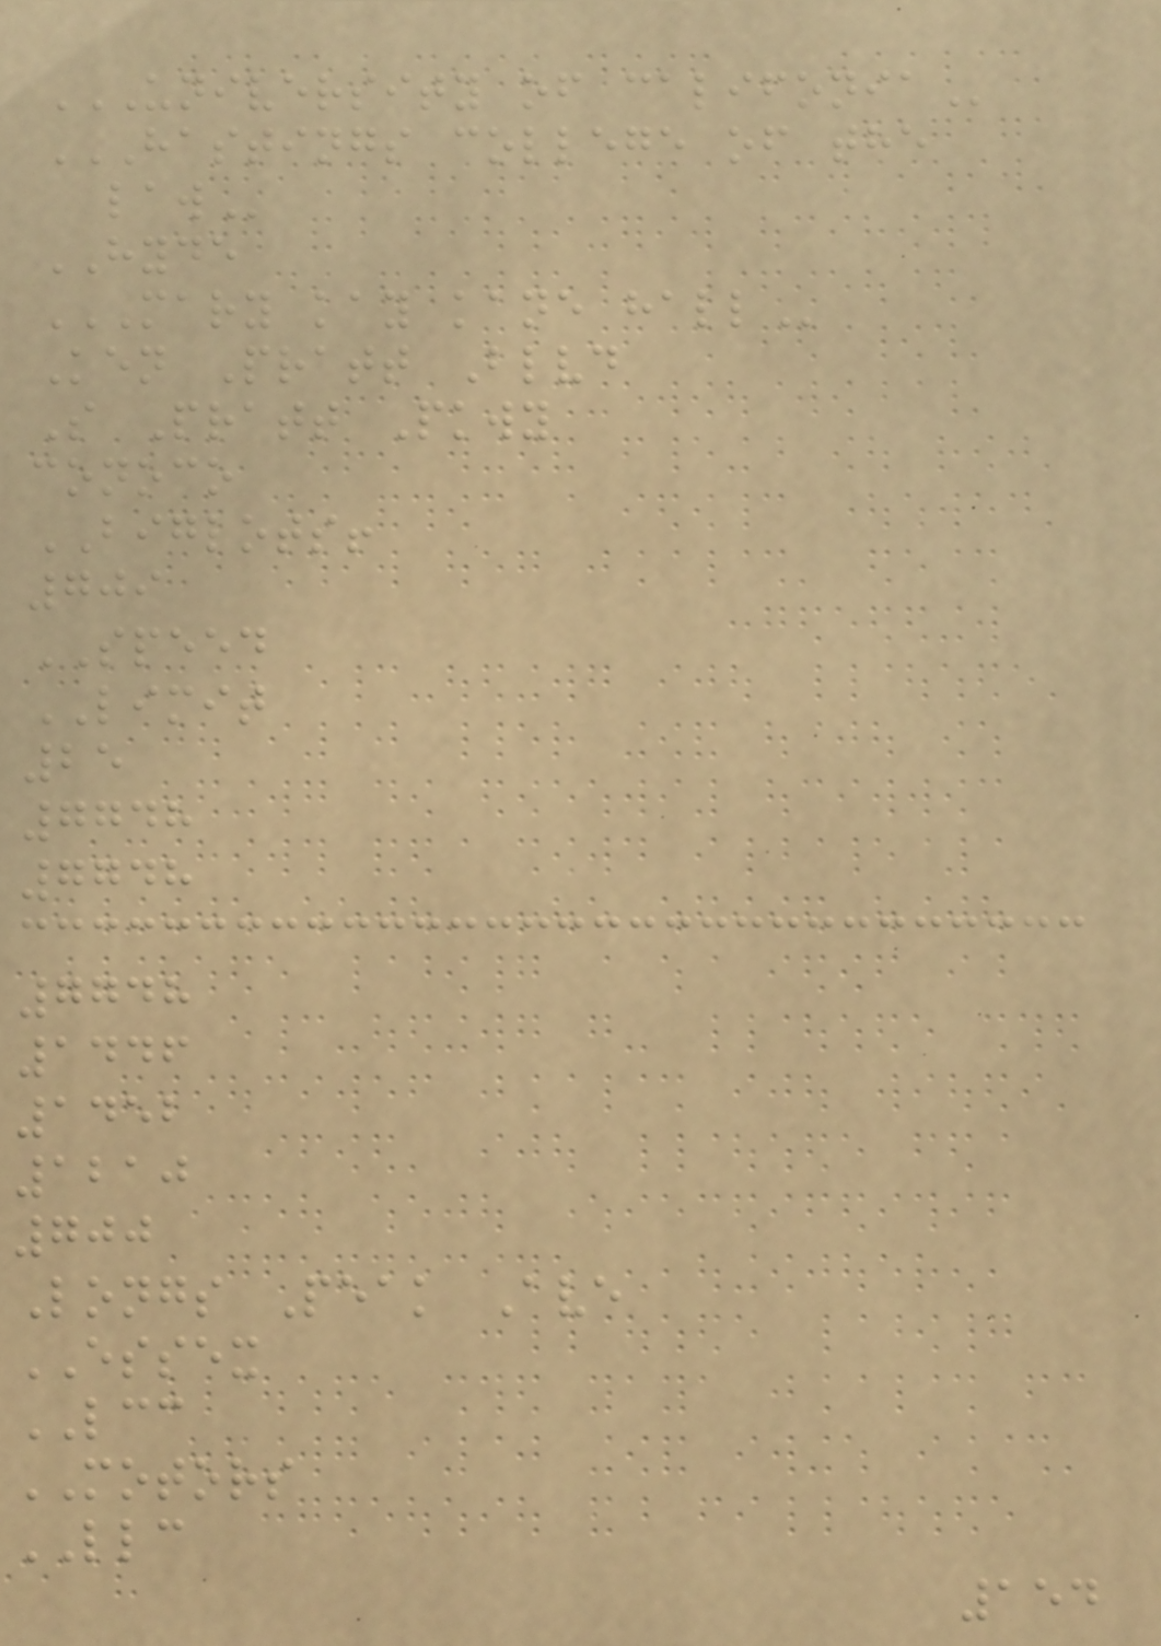UNIVERSITY OF CALIFONIA
HASTINGS COLLEGE OF THE
LAW
HYDE
MARY KAY KANE HALL
Ken Pratt Blvd
S Pratt Pkwy
conoco
BIGLOTS!
709
SPEED
LIMIT
25
7748
7748
7748
1446
1452
1210
700
Longs Peak Ave
ESSEX
LCC
MOTORS
LLC
154
